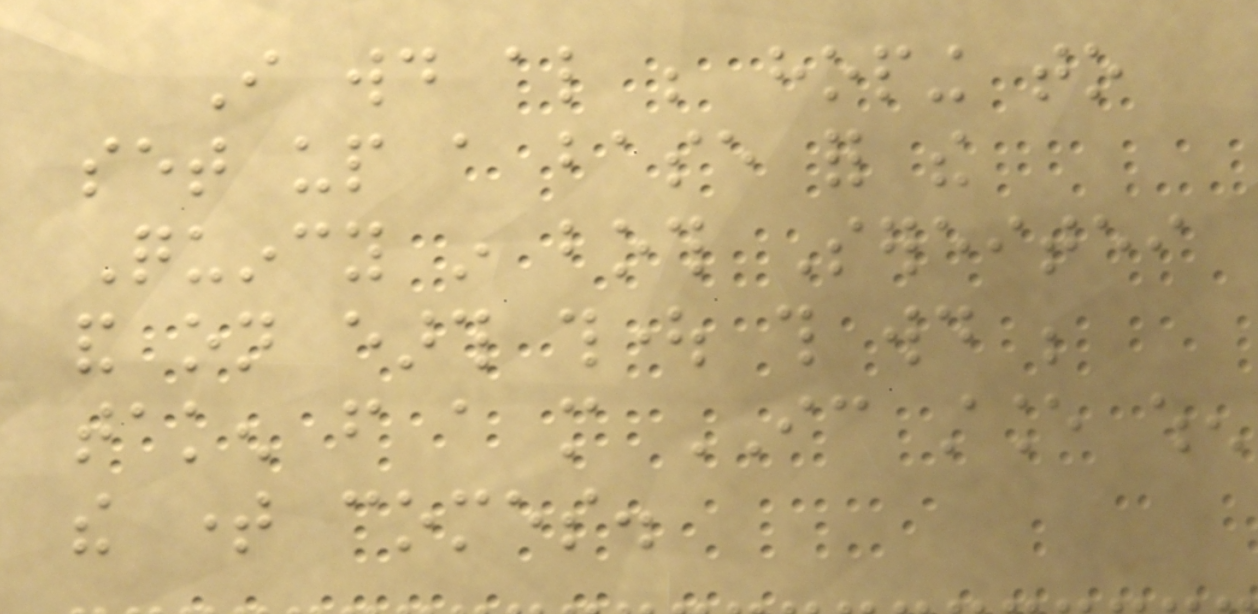I would also be hoping to
set up a base for the
Quincy in both Sereitei
and on earth thought this would be
taken from a more IC stance when
the time comes.
